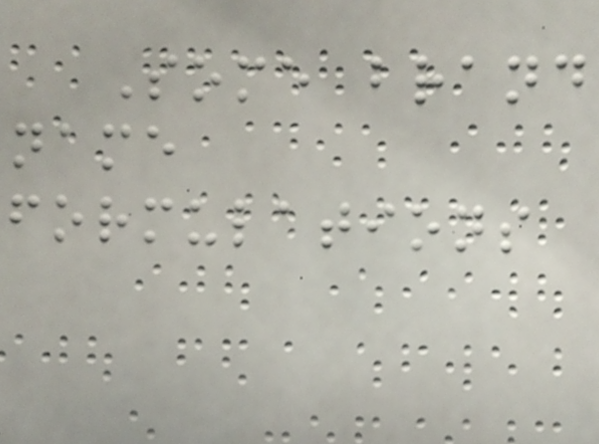Some brand
name
formulations
